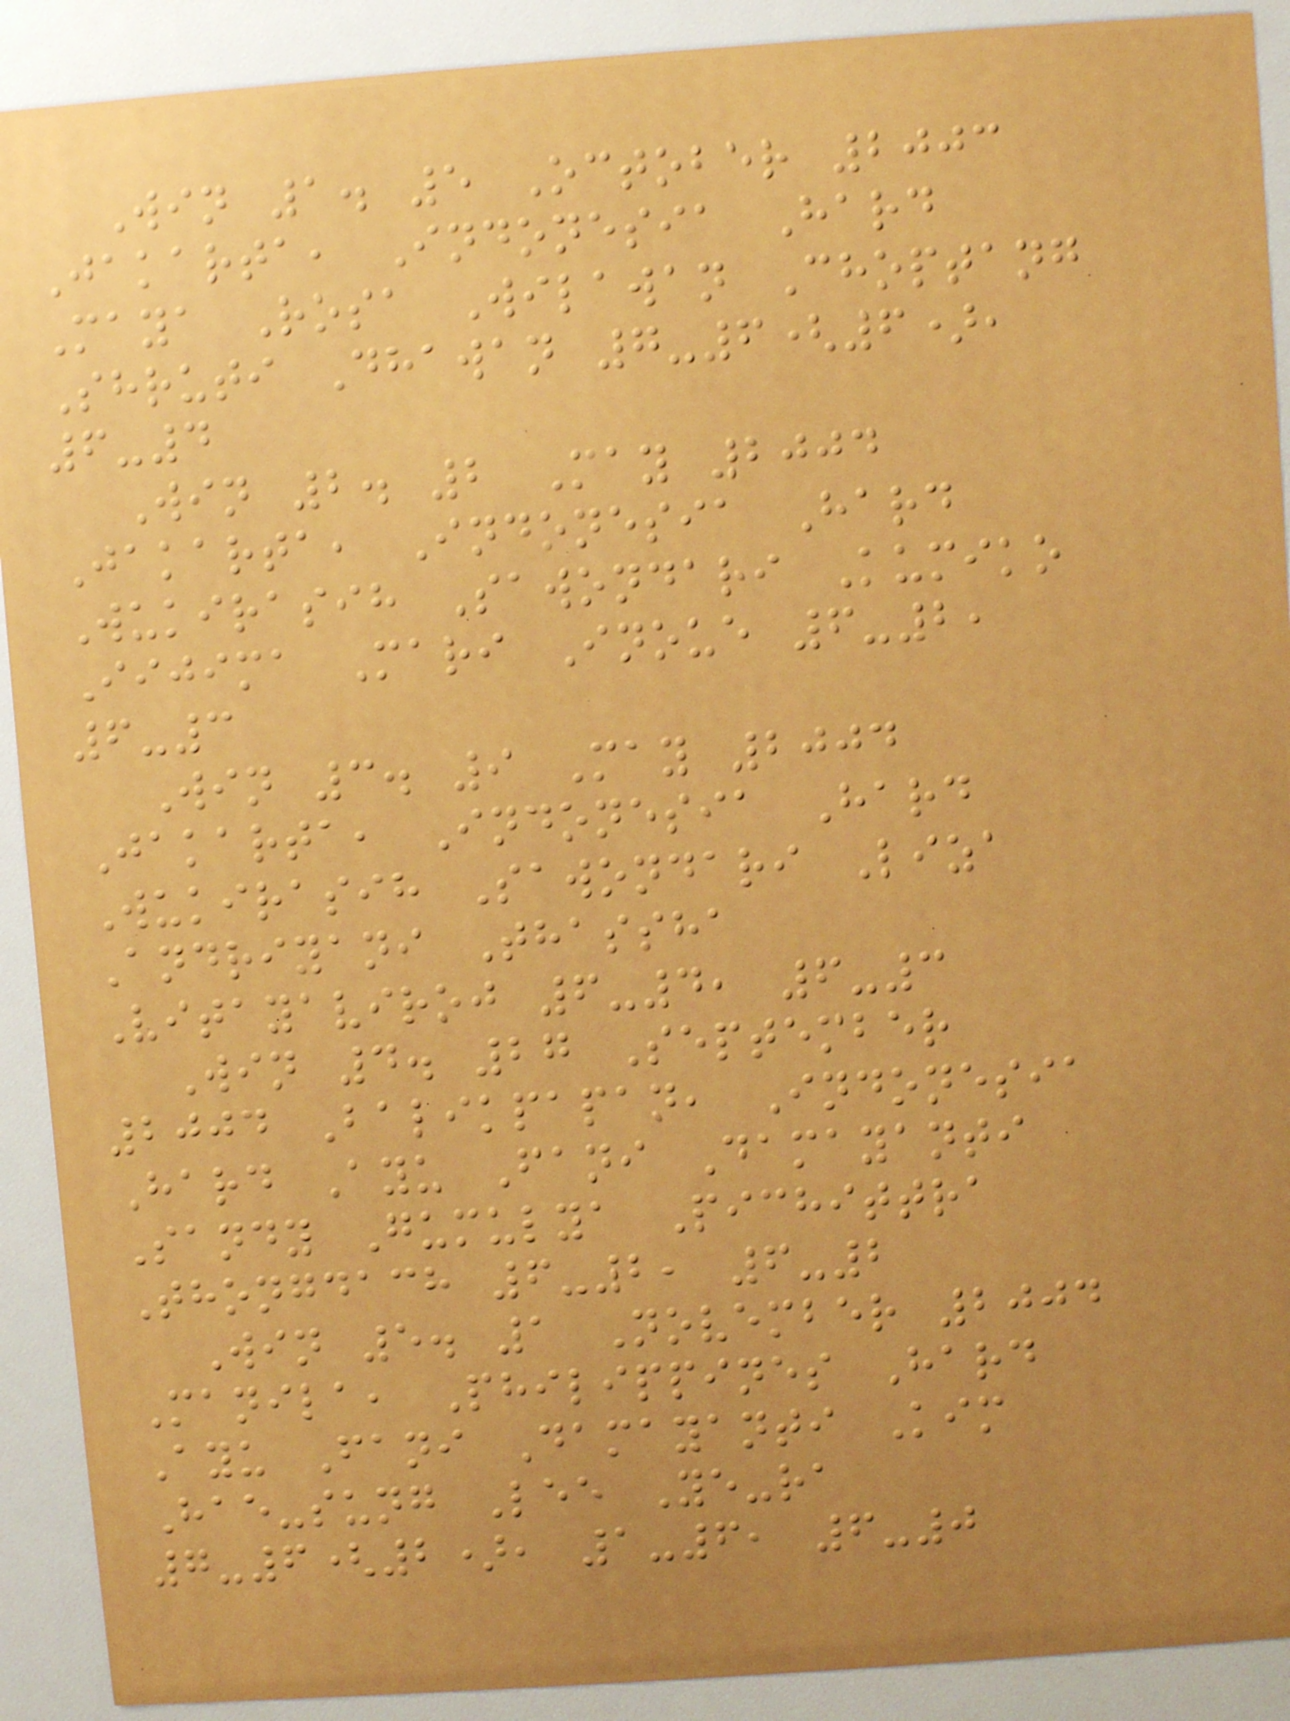Win 1. 5 October 2003
Jakarta, Indonesia Hard
Maya Rosa Wilawan Choptang
Shruti Dhawan 7-6(6),
6-4
Win 2. 2 May 2004
Jakarta, Indonesia Hard
Wukirasih Sawondari Kumiko
Iijima Mari Inoue 6-2,
6-3
Win 3. 9 May 2004
Jakarta, Indonesia Hard
Wukirasih Sawondari Liza
Andriyani Thassha
Vitayaviroj 6-4, 6-3
Win 4. 27 September
2004 Balikpapan, Indonesia
Hard Ayu Fani Damayanti
Sandy Gumulya Pichittra
Thongdach 6-2, 6-2
Win 5. 1 November 2004
Manila, Philippines Hard
Ayu Fani Damayanti Kim
Hae-sung Lee Ye-ra
7-6(2), 1-6, 6-0
